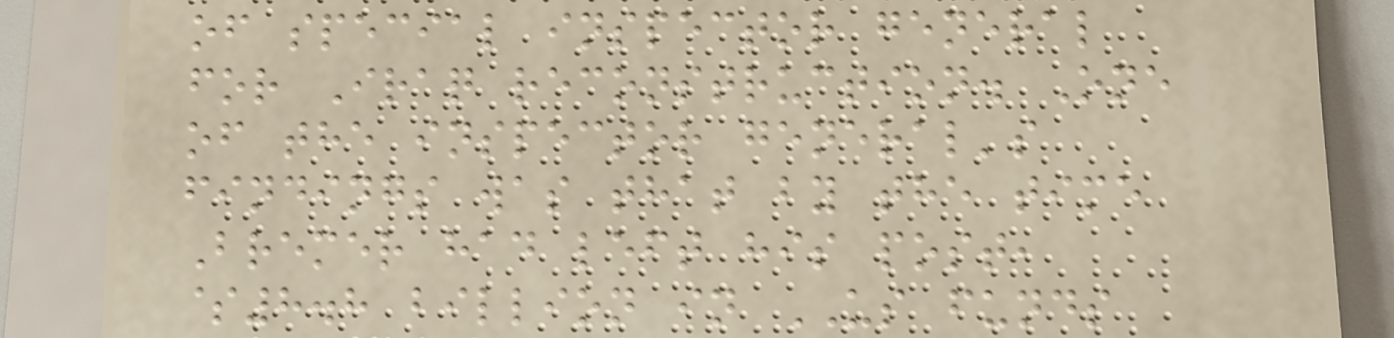of special inspector general
for Iraq reconstruction. One
of the inspector general's
findings was that by the time
Bremer had left his post,
$8.8 billion in US funds
